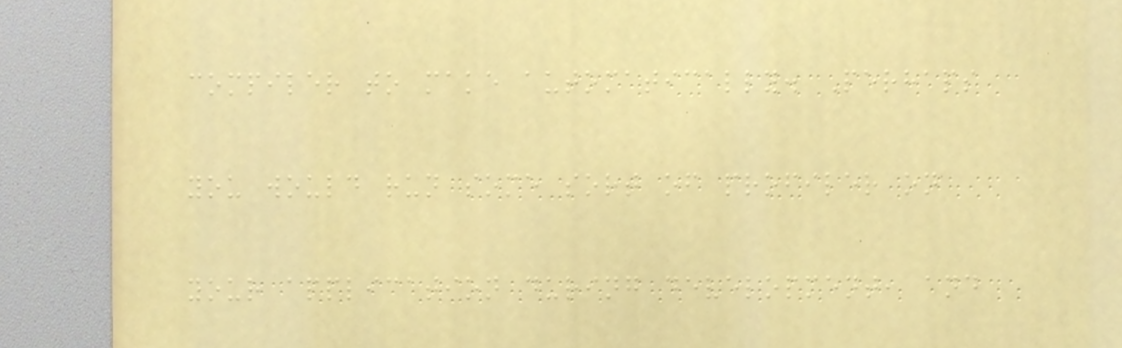compiler to make automatically. Perhaps
you would run some sort of profiler on
your application during development, and
